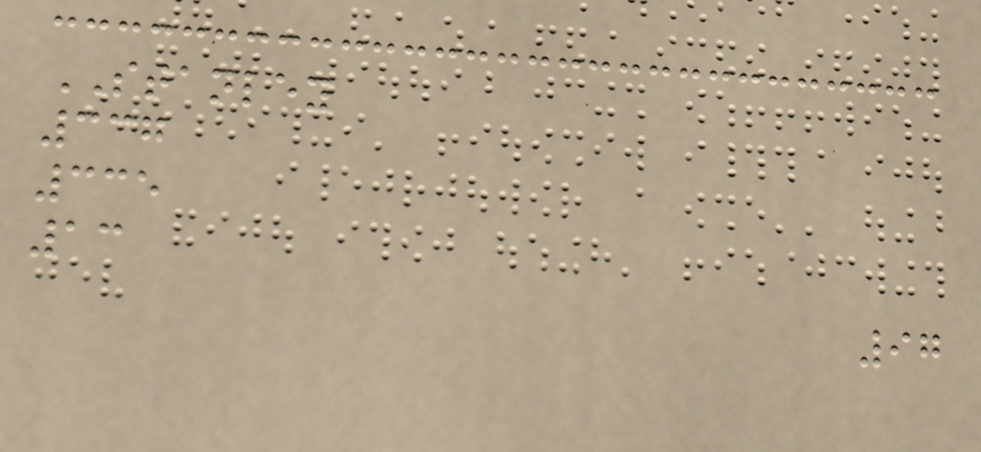STANLEY
337
335
13
97
